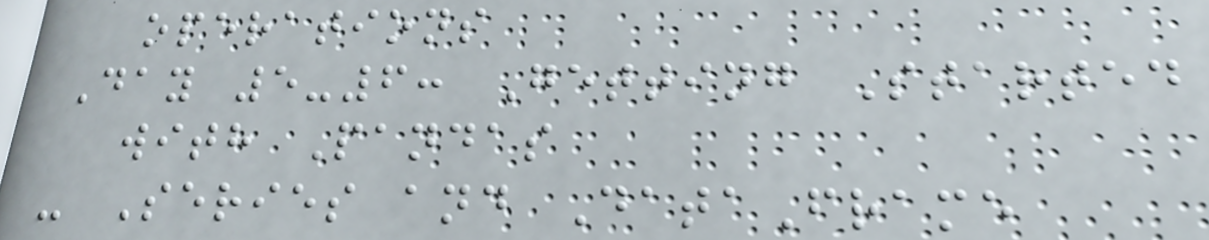operations
Day 5-6: Getting Started
with Pandas
- Series and DataFrame
